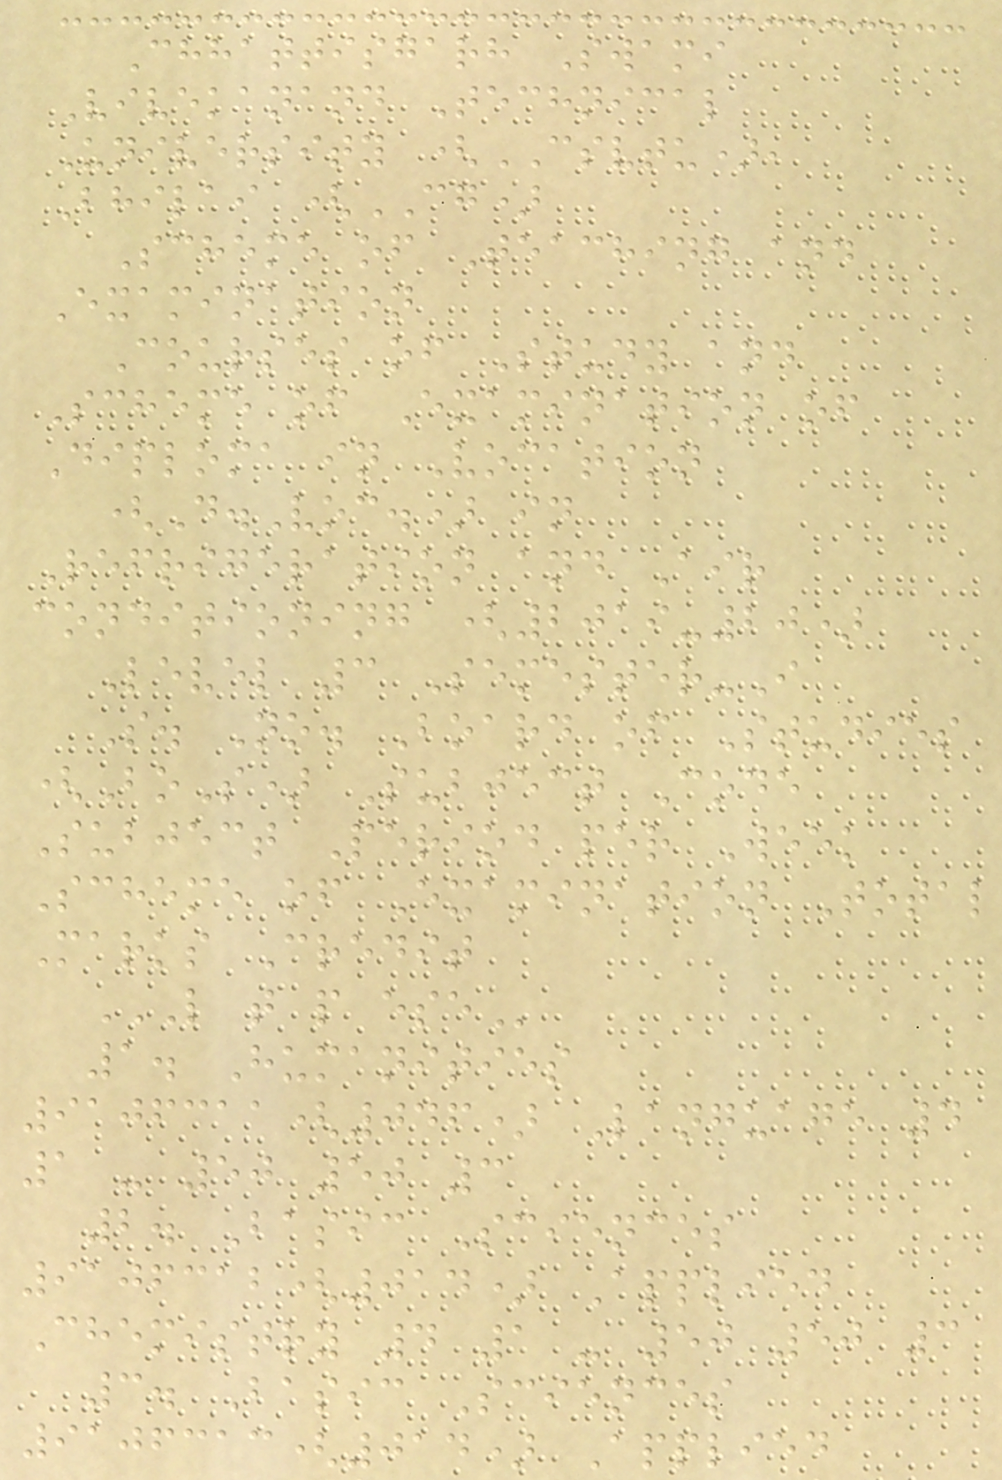Chhattisgarh Swami
Vivekanand Technical
University (CSVTU),
Bhilai (CG)
Scheme of Teaching and
Examination
Courses of Study and
Scheme of Examination of
Diploma in Vocation
(D.Voc.) in
Refrigeration and Air
conditioning (2019-20)
Level 3 Semester-I
S. No. Board of Studies
(BoS) Subject Code
Subject Period per Week
Scheme of Examination Total
Marks Credit
L T P ESE
1. Humanities
9106311(046) Language 4
1 - 50 50 3
2. Basic Sciences
9106312(014) Applied
Chemistry 4 1 - 50 50 3
3. Basic Sciences
9106313(014) Applied
